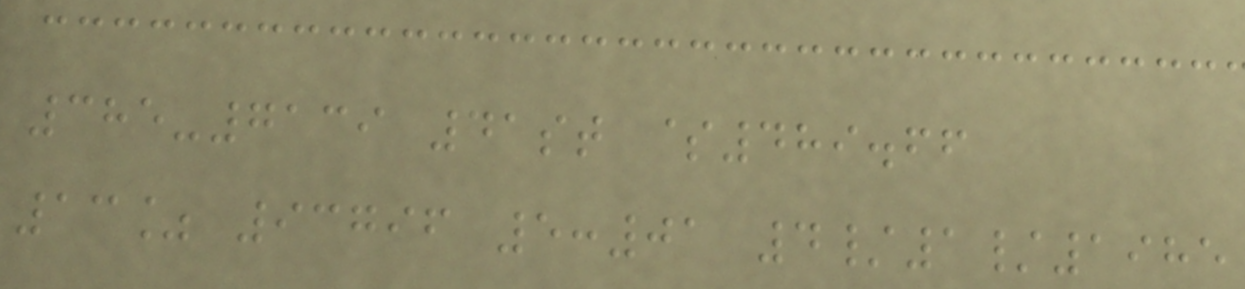385-7139 41st $489.66
13% 93796 5:01 4/1/1985
